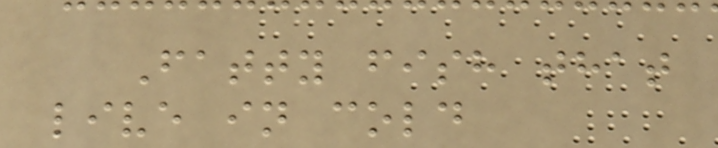Fatty fish that
live in cold
